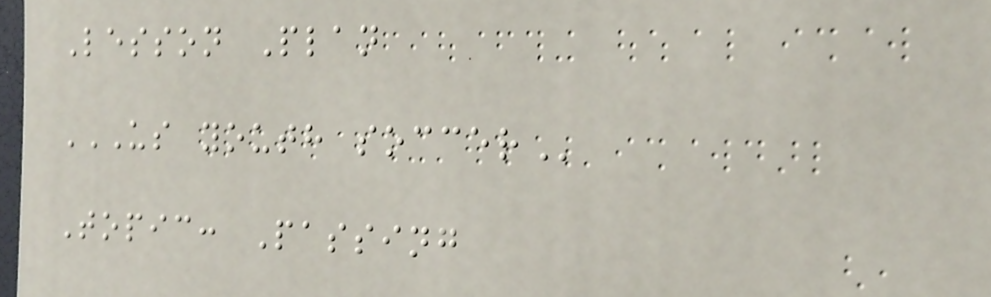Lesson Plan
US YOUTH SOCCER
Topic: Passing
